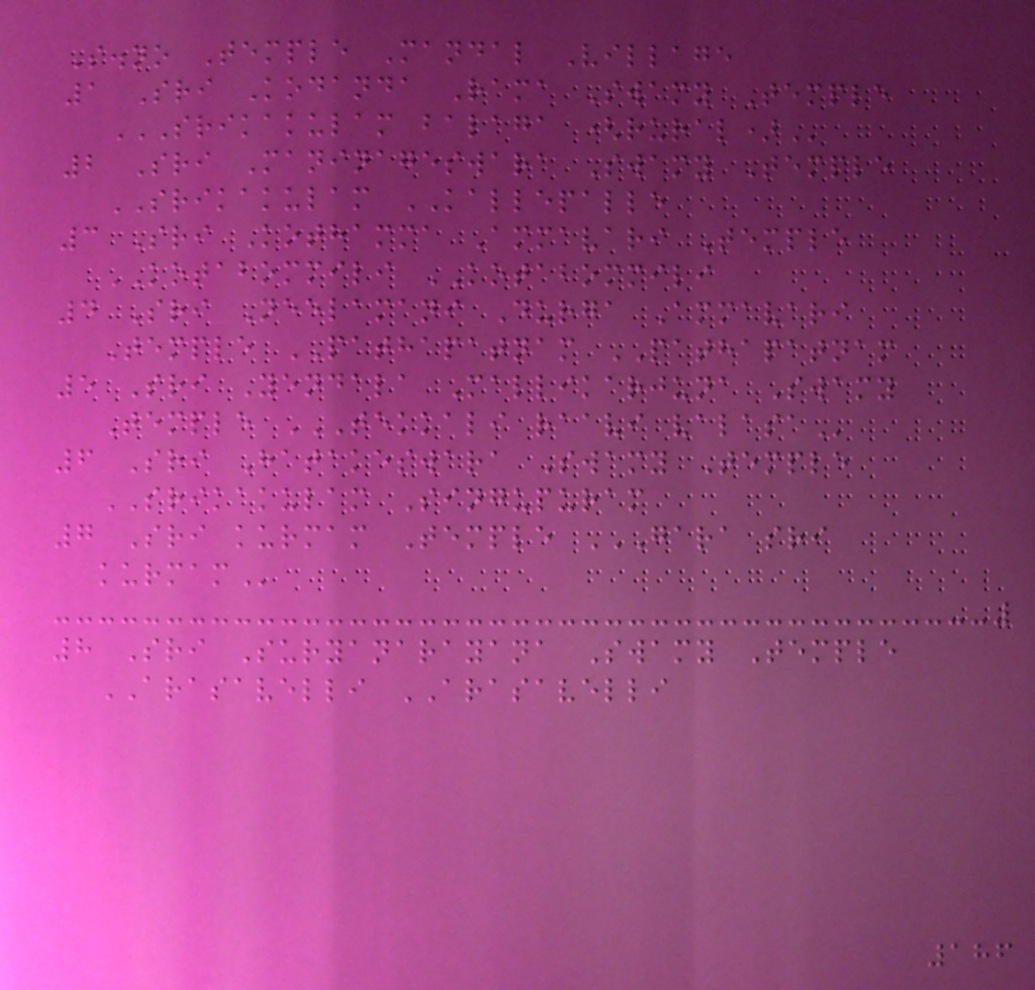S.no Temple Mandal Village
1 Sri Kodanda Rama Swamy Temple
SRIKAKULAM BALAGA (RURAL)
2 Sri Maninageswara Swamy Temple
SRIKAKULAM KALLEPALLE
3 Sri Kothamma Ammavari Temple
KOTABOMMILI KOTABOMMILI
4 Sri Neelamani Durga Ammavari
Temple PATHAPATNAM PATHAPATNAM
5 Sri Yendala Mallikarjuna Swamy
Temple TEKKALI RAAVI VALASA
6 Sri Hatakeswara Swamy Temple
SRIKAKULAM Singupuram
7 Sri kurmam Temple GARA SRI
KURMAM
8 Sri Suryanarayana Swamy Temple
ARASAVELLI ARASAVELLI
186
